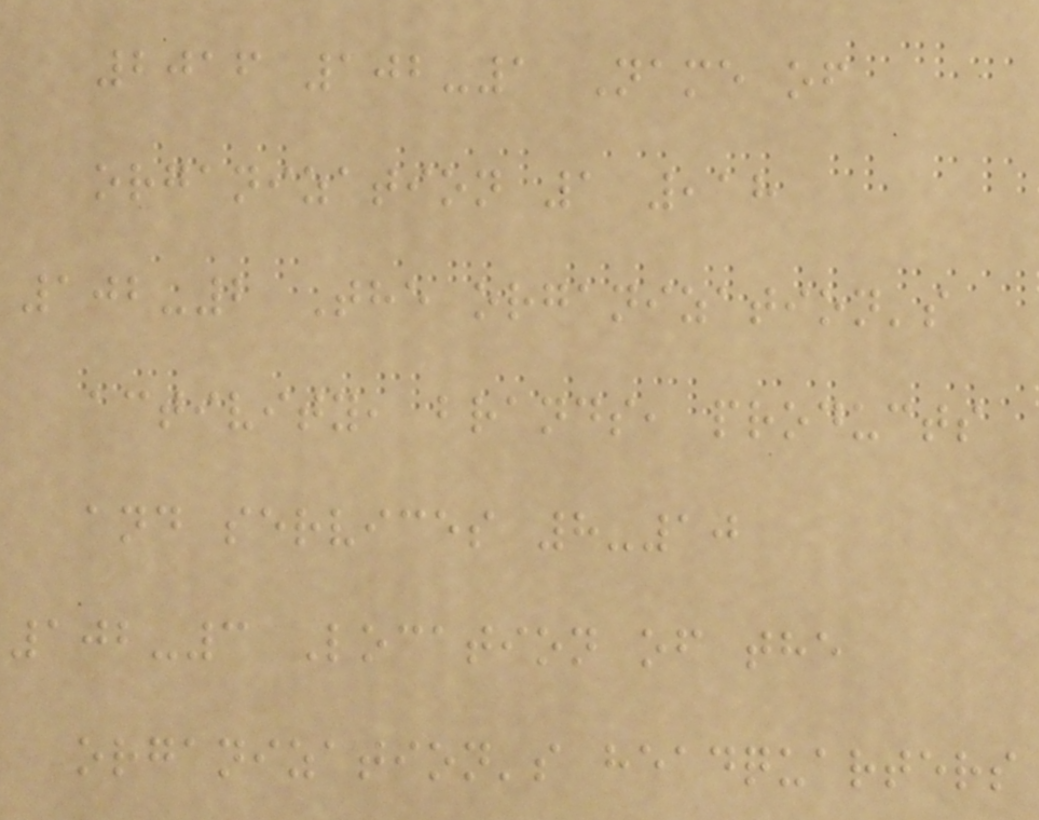2016 102-1 Name of
organization 1 ,18
102-2 The organization's
activity, brands, products
and services 8-10
102-3 Location of the
organization's headquarters
